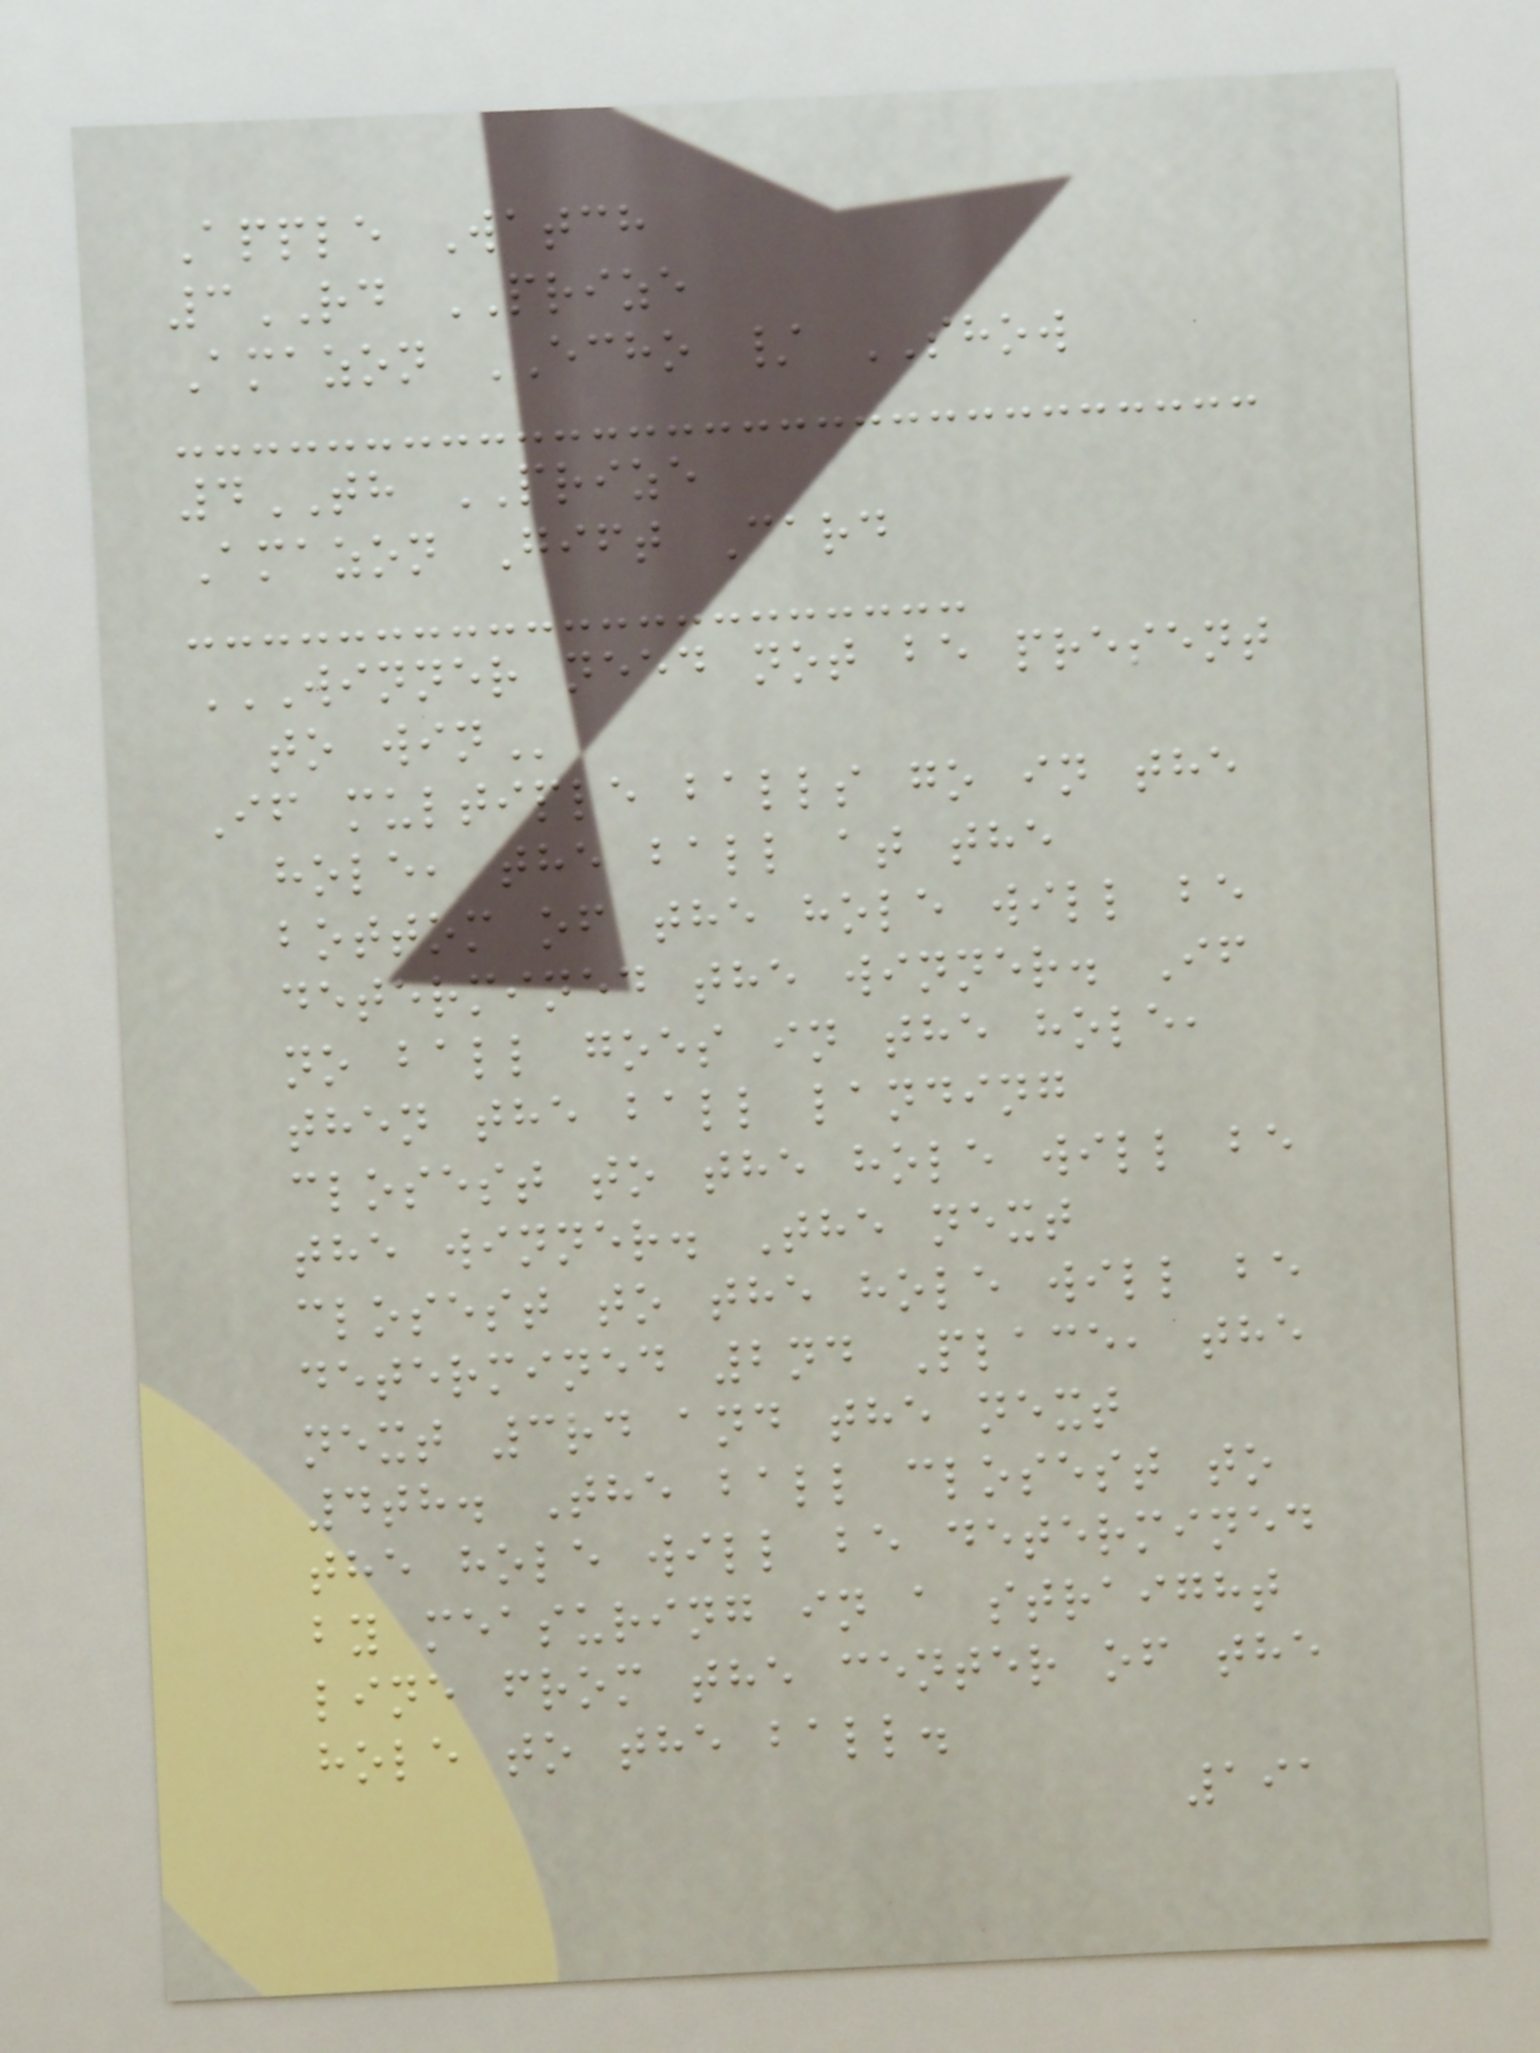Apple Watch
3RD PRIZE
Amazon ECHO / SHOW
4TH PRIZE
Amazon Gift Card
WINNER NEED NOT BE PRESENT
TO WIN
If multiple balls go in the
hole, the ball at the
bottom of the hole will be
determined the winner. If
no ball goes in the hole,
then the ball landing
closest to the hole will be
the winner. The next
closest to the hole will be
determined 2nd Place, the
next 3rd and the next
4th. The ball closest to
the hole will be determined
by measuring in a straight
line from the center of the
hole to the ball.
191
